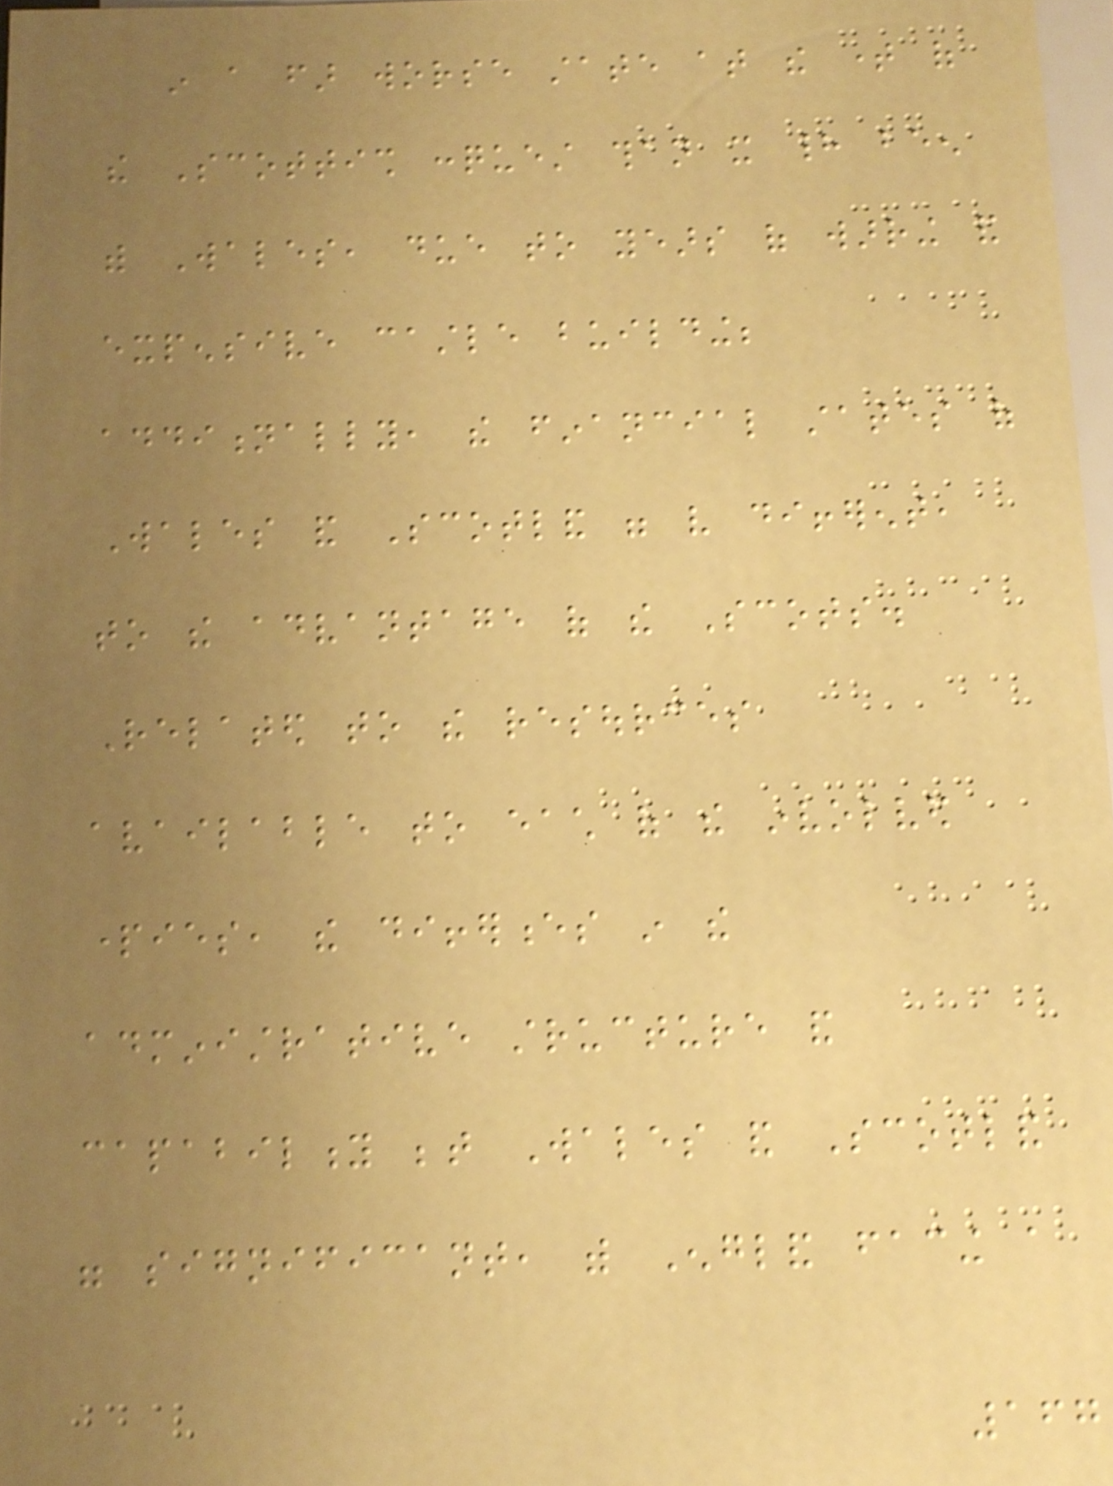in a far worse state at the time of
the Scottish conquest than it had been
with Wales, due to years of warring and
expensive castle building;
additionally, the financial states of
Wales and Scotland were very different,
to the advantage of the Scots.
Related to the resources
available to each of the involved
parties, the differences in the
administrative structure and
capability between Wales and Scotland
were significant, with England facing a
167
